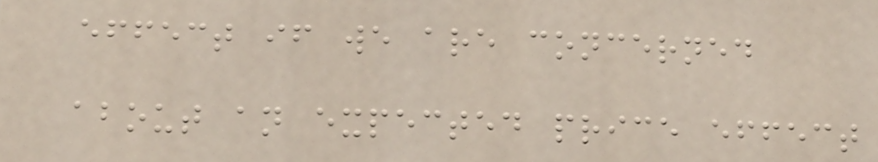effect if we are concerned
about an expected price effect
